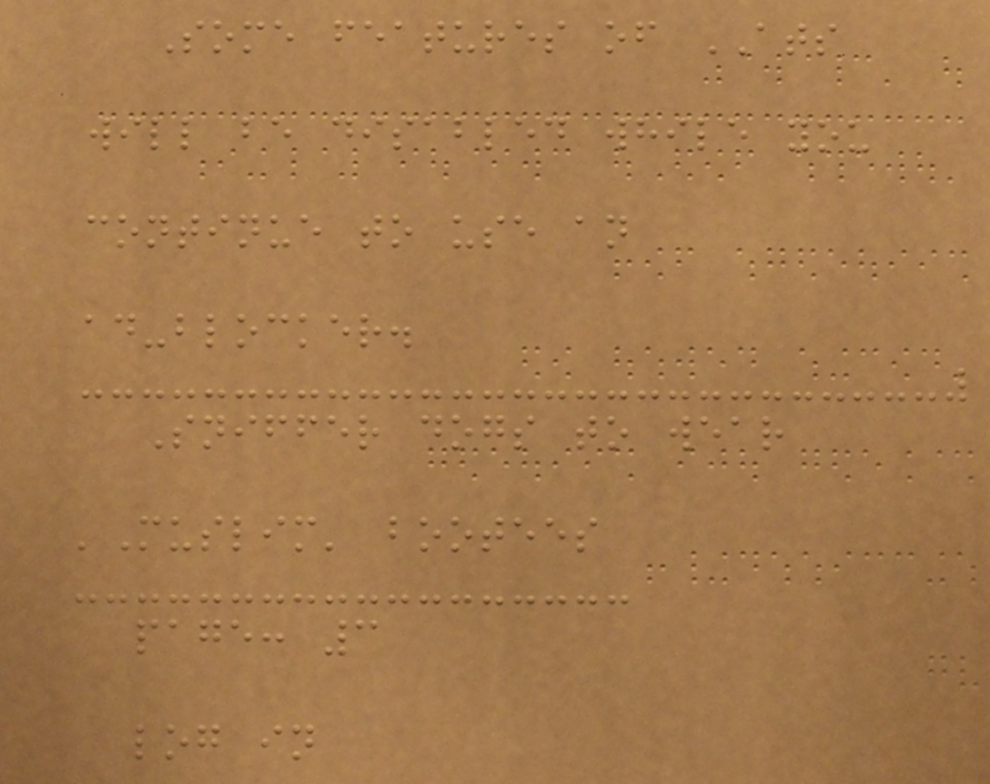Some features of ATS
will be disabled while you
continue to use an
ad-blocker.
Sniffer dogs to wear
'Muslim' bootees
page: 3
log in
